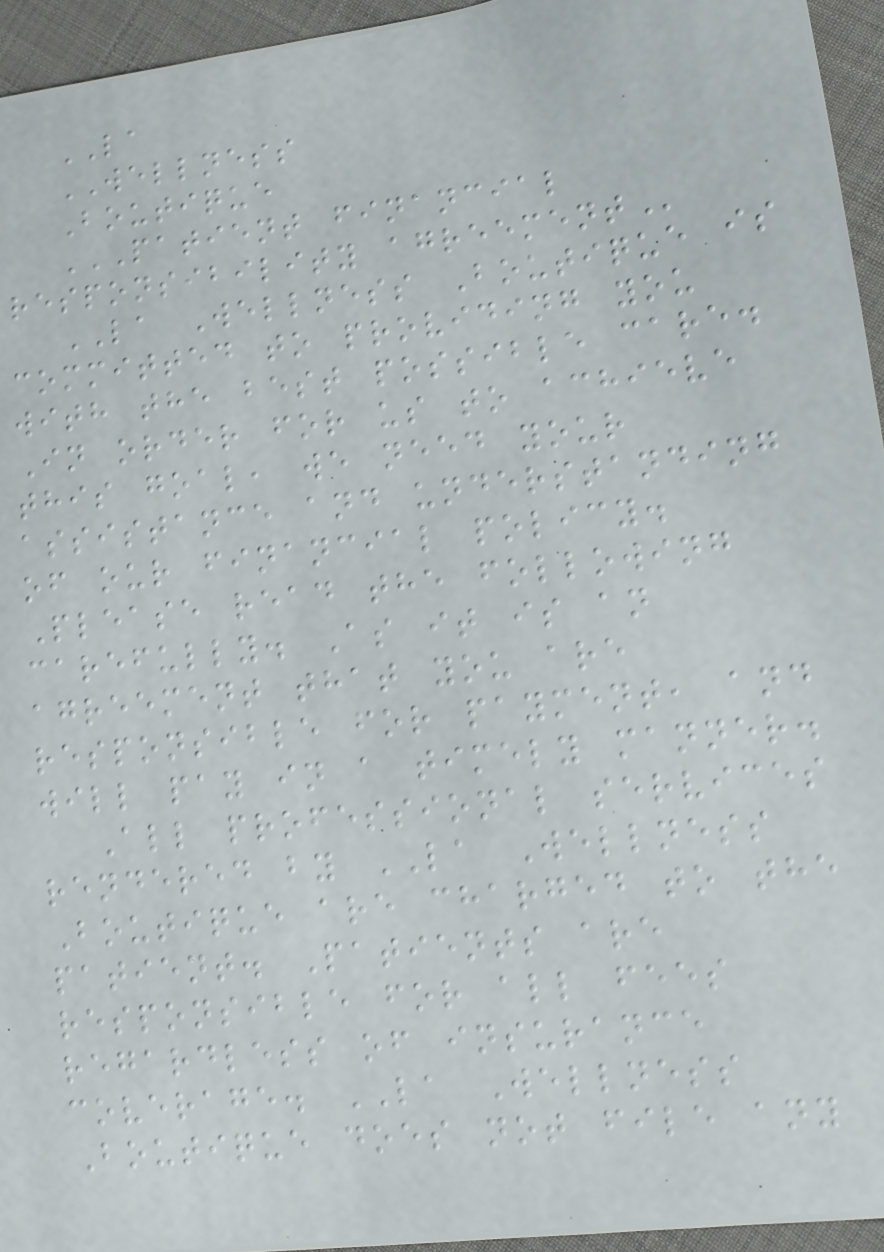LA
WELLNESS
Boutique
PATIENT FINANCIAL
RESPONSIBILITY AGREEMENT
LA Wellness Boutique is
committed to providing you
with the best possible care.
In order for us to achieve
this goal, we need your
assistance and understanding
of our financial policy.
Please read the following
carefully. As it is an
agreement that you are
responsible for payment, and
will pay in a timely manner.
All professional services
rendered by LA Wellness
Boutique are charged to the
patient. Patients are
responsible for all fees
regardless of insurance
coverage. LA Wellness
Boutique does not file any
